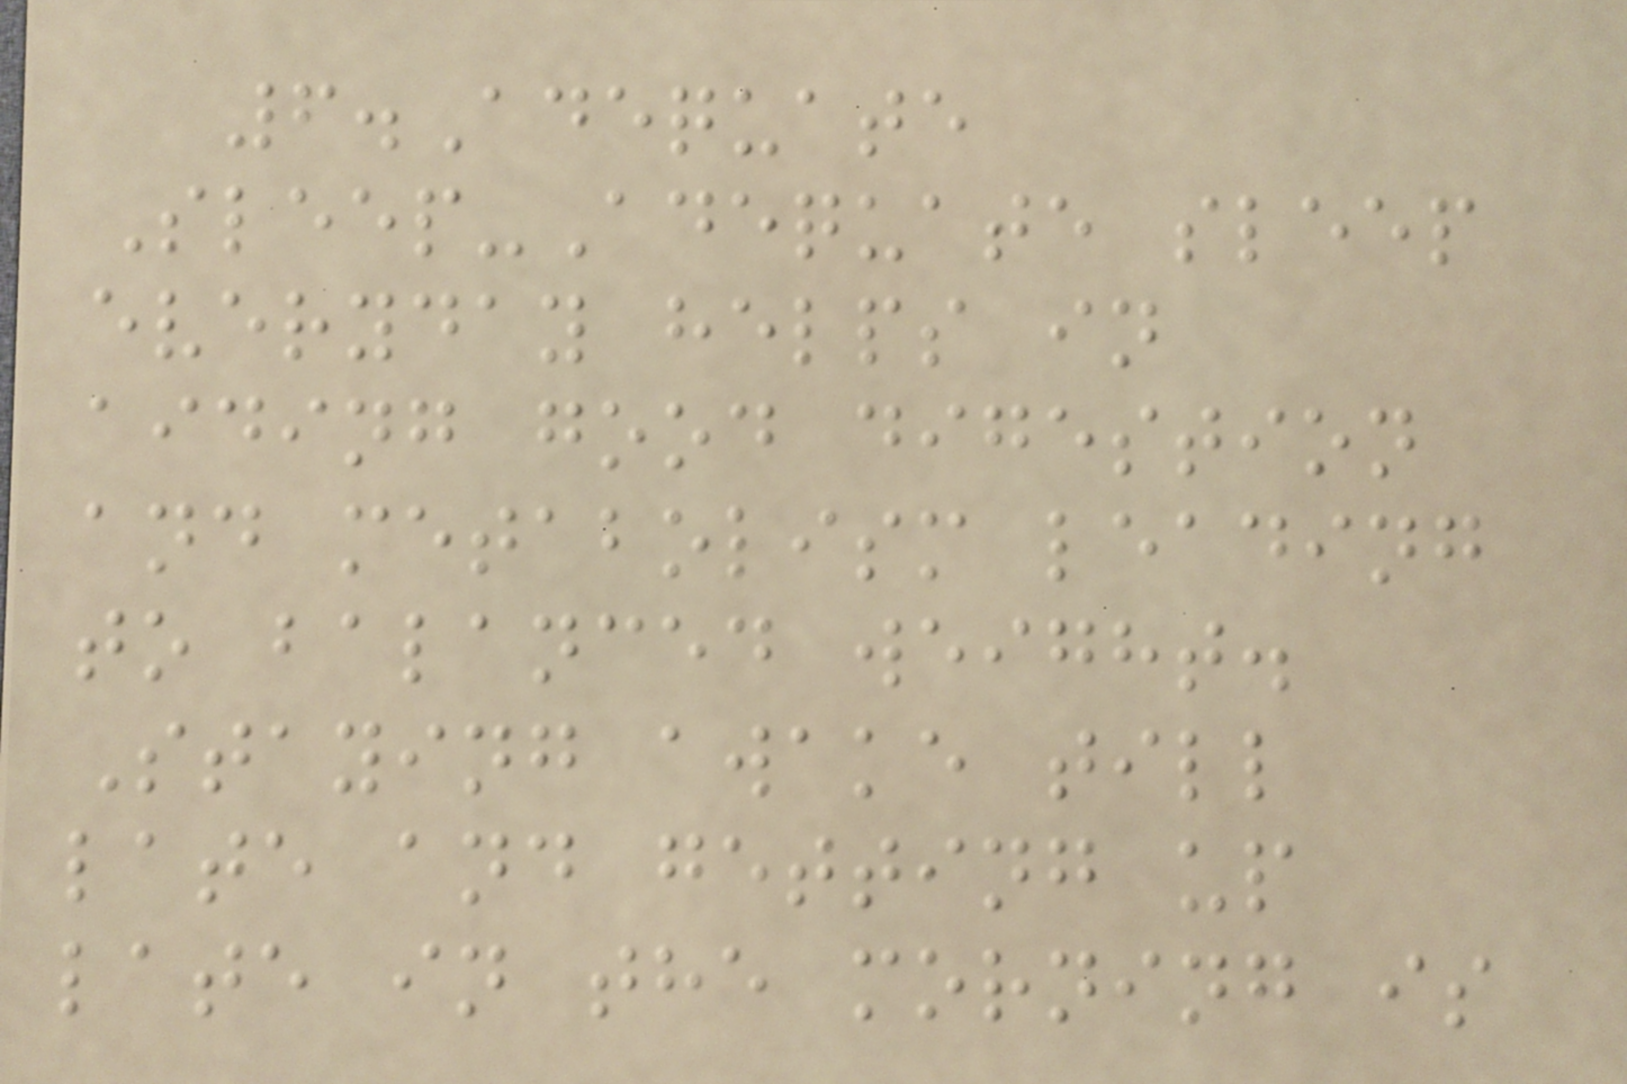6.Adequate
Sleep-Adequate sleep
everyday helps in
aiding good digestion
and metabolism leading
to balanced weight.
Staying awake till
late and getting up
late in the morning is
